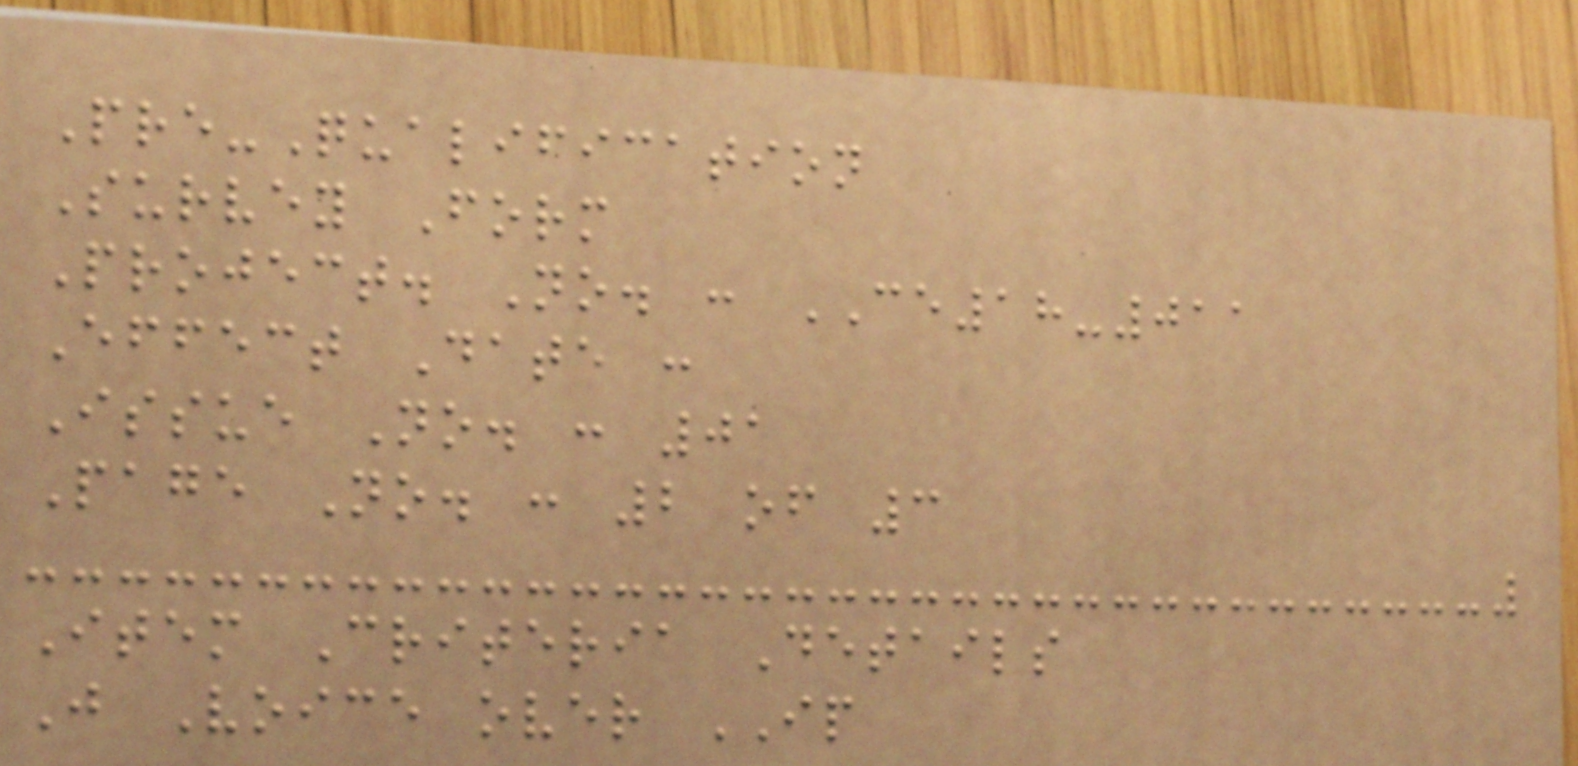Pre-Qualification
Survey Form
Project. No. : CE18-011
Effect Date :
Issue No. : 01
Page No. : 2 of 3
Item Criteria Details
J Voice over IP
